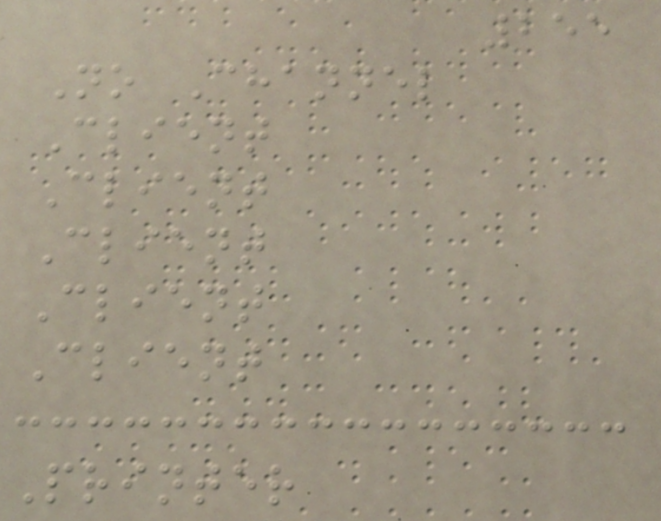255
No Channel
Client
Client
Client
Client
Client
Printer
